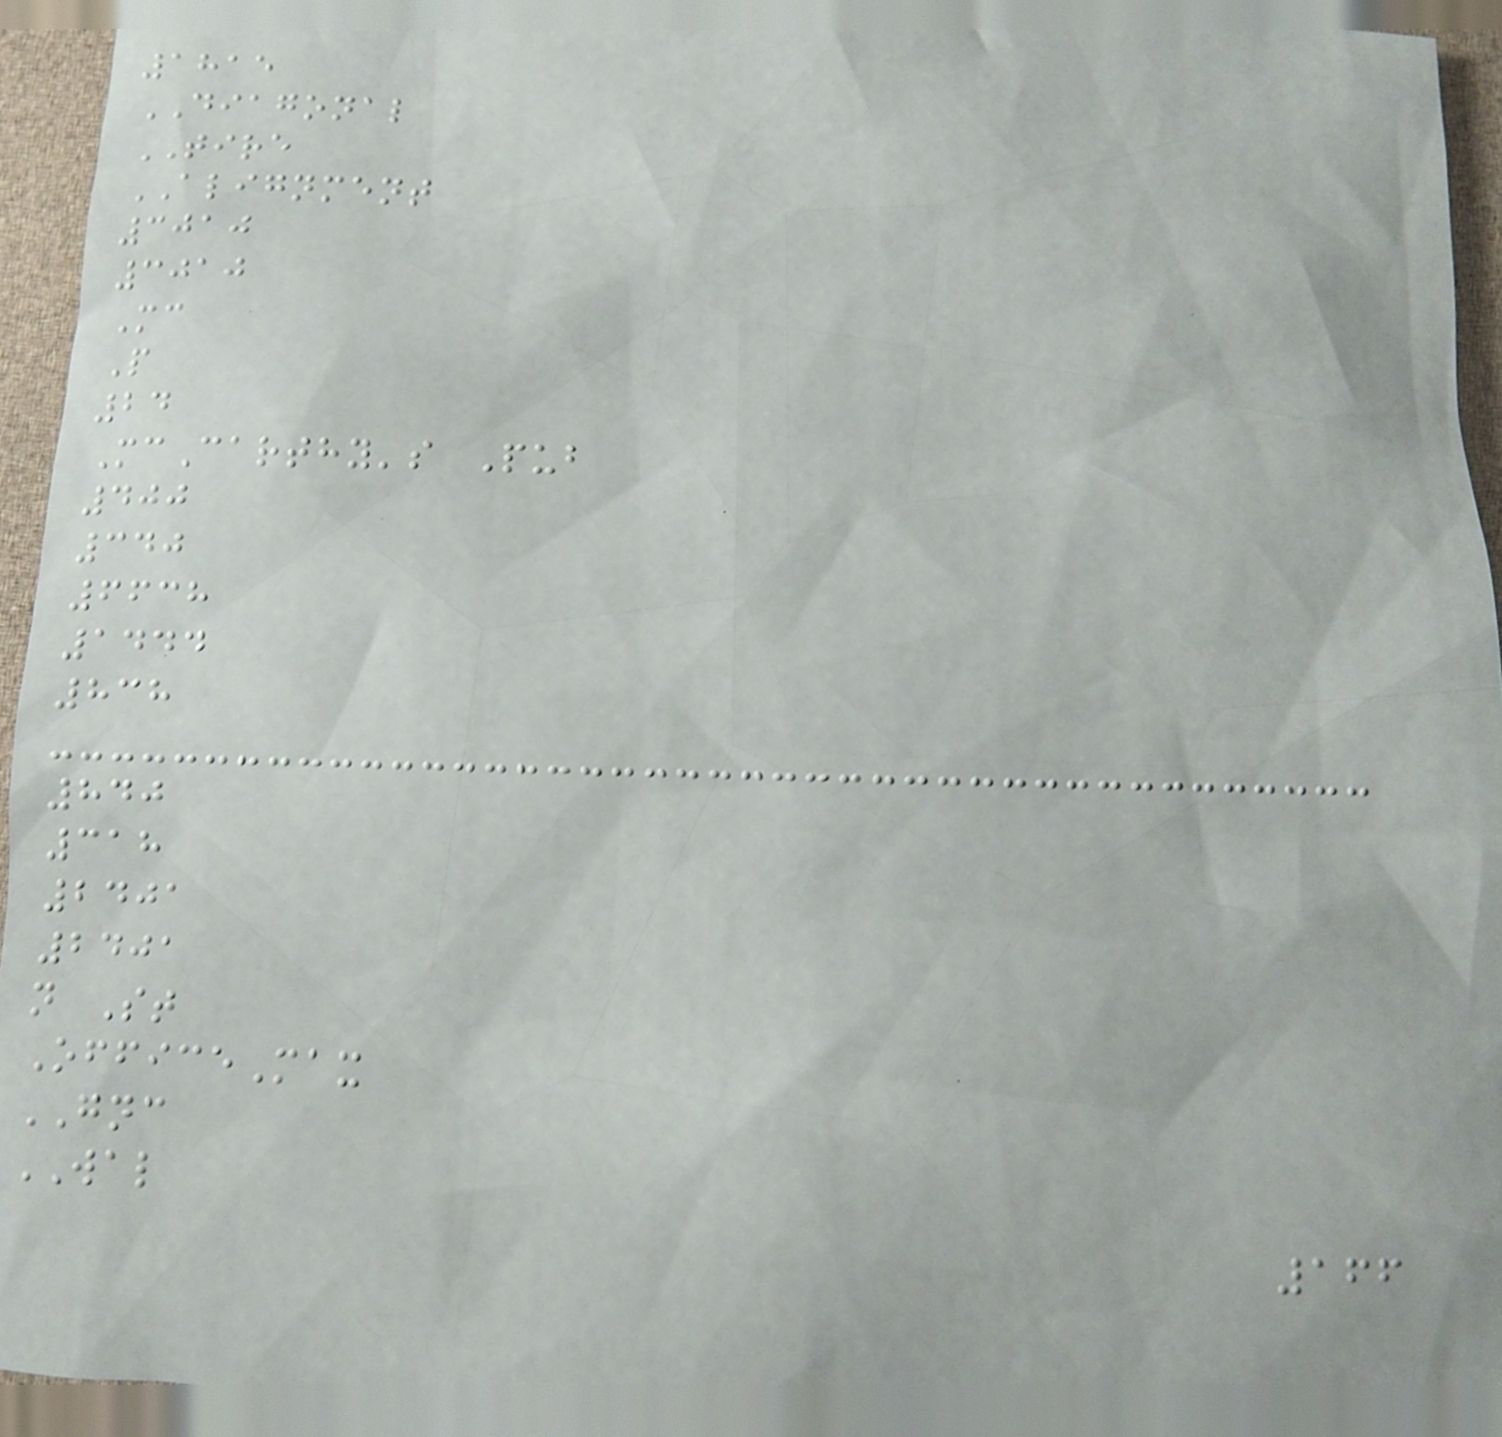1815
DIAGONAL
TIRE
ALIGNMENT
3010
3010
Mc
P
24
McCarthy's Pub
400
340
6638
1444
838
840
318
2401
2401
n St
OfficeMax
GNC
WAL
166
